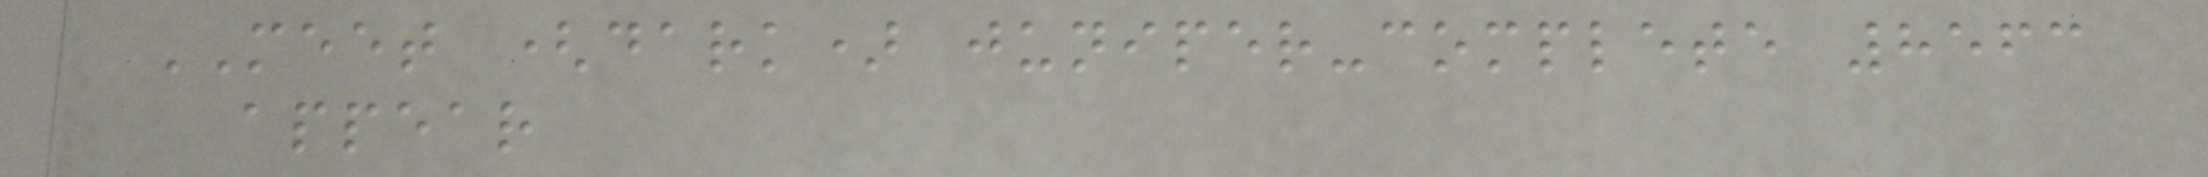MEET (dark) juniper-complete 8563
appear
